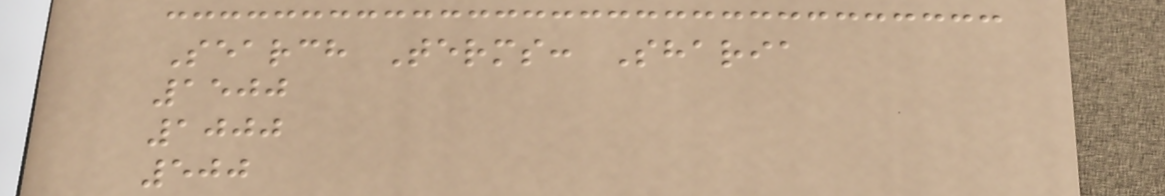Search Terms: Sharia
1500
1000
500
